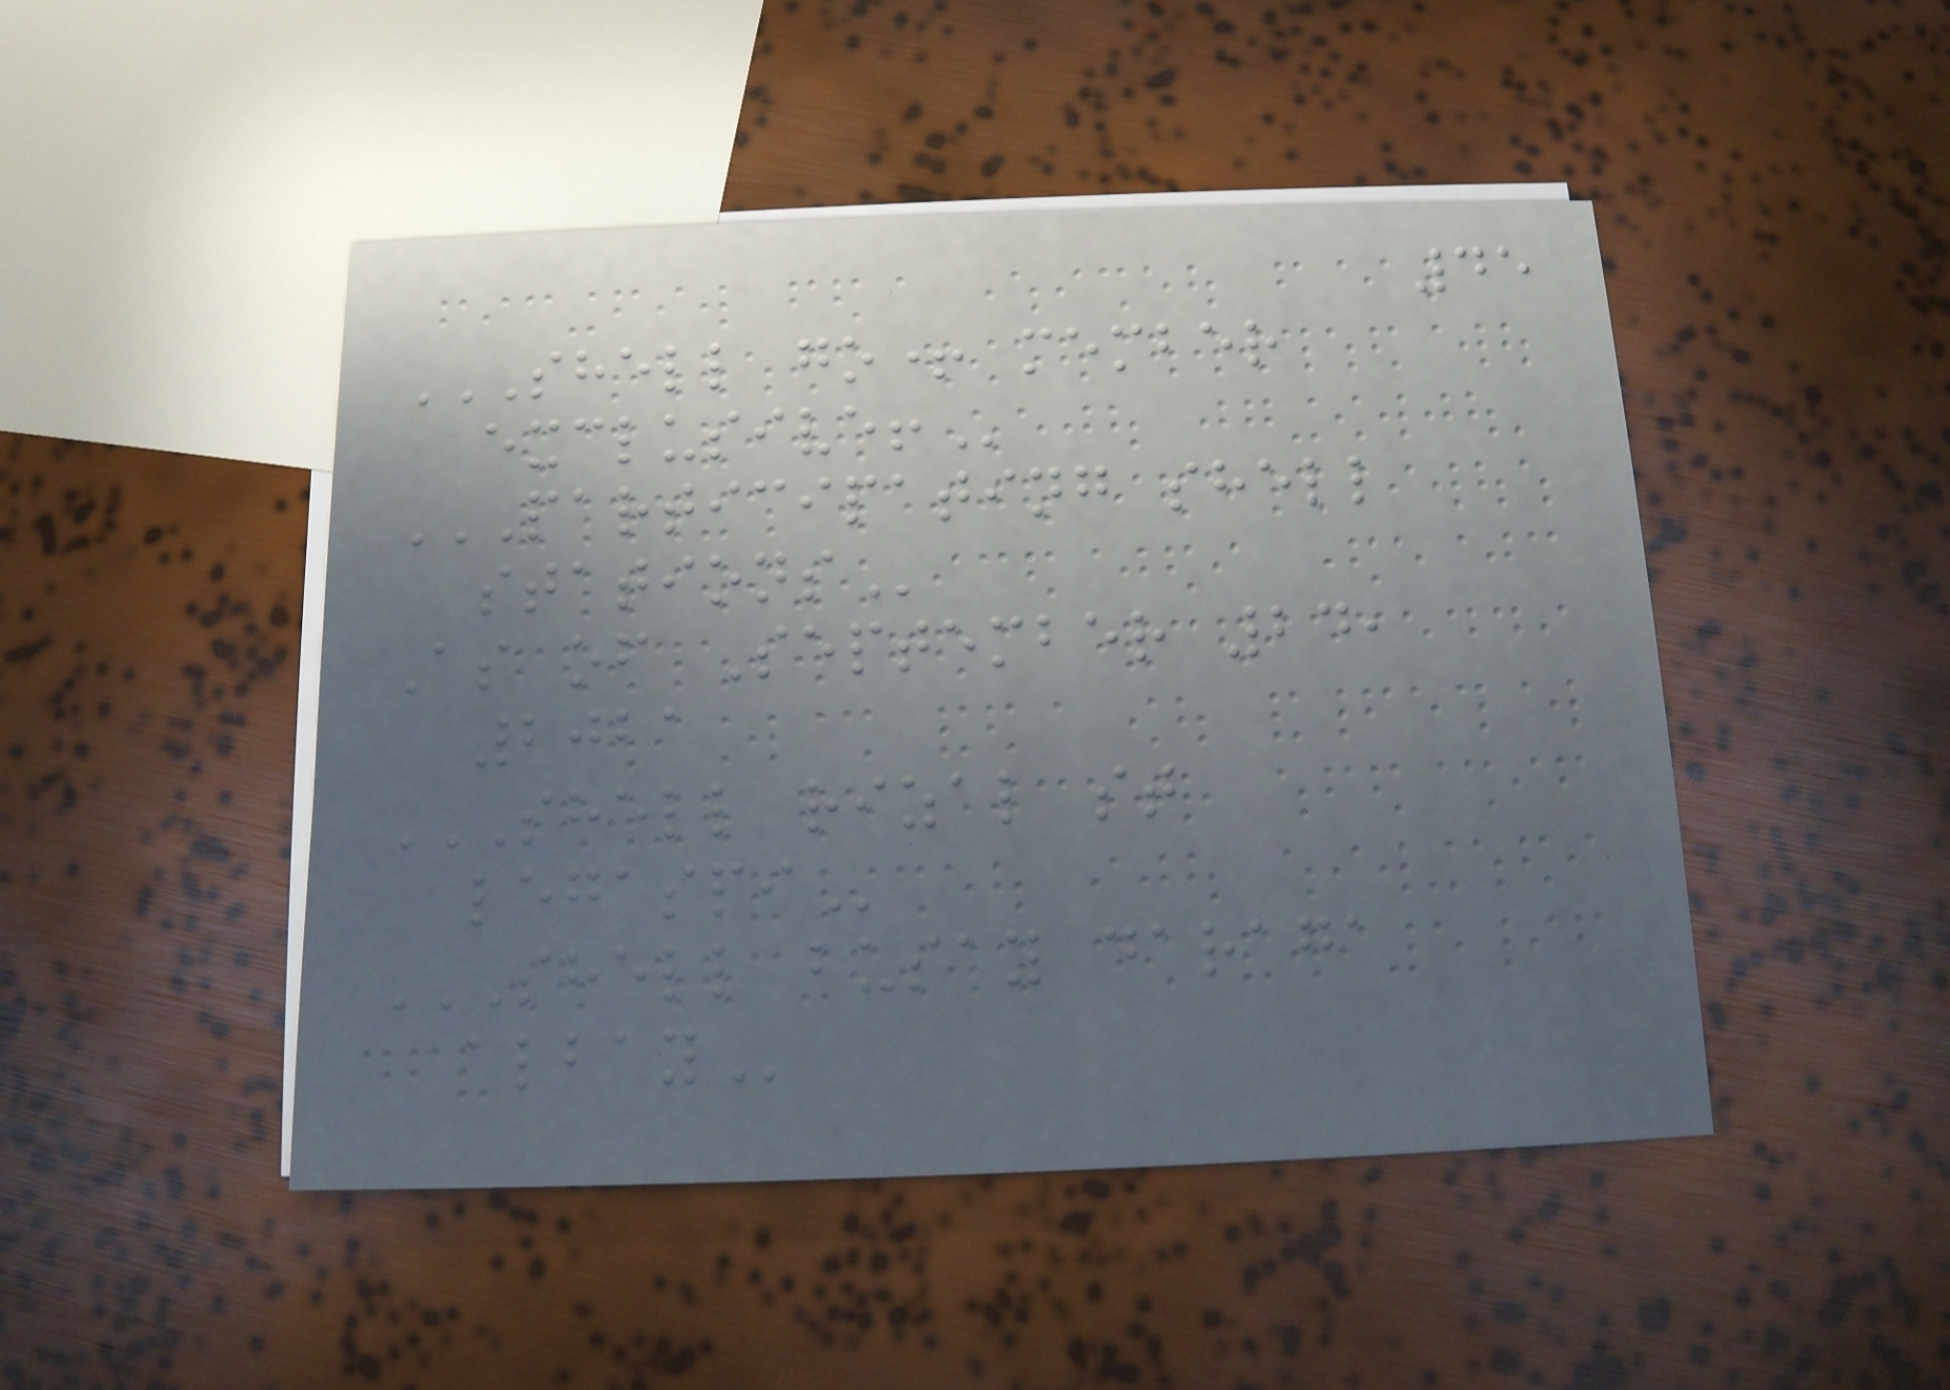45
SHELL GO+ MEMBER
EXCLUSIVE!
PARTICIPATING SHELL
STATIONS
As of September 24,
2021
SHELL RIZAL ST
LEGASPI
SHELL BUSAY DARAGA
ALBAY
